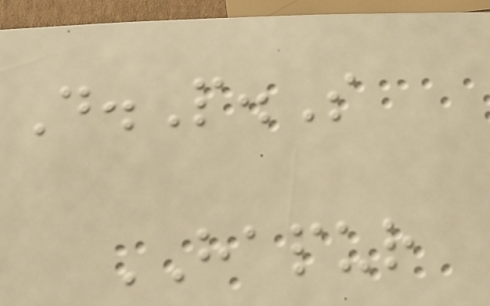D.P.S
HAPUR
